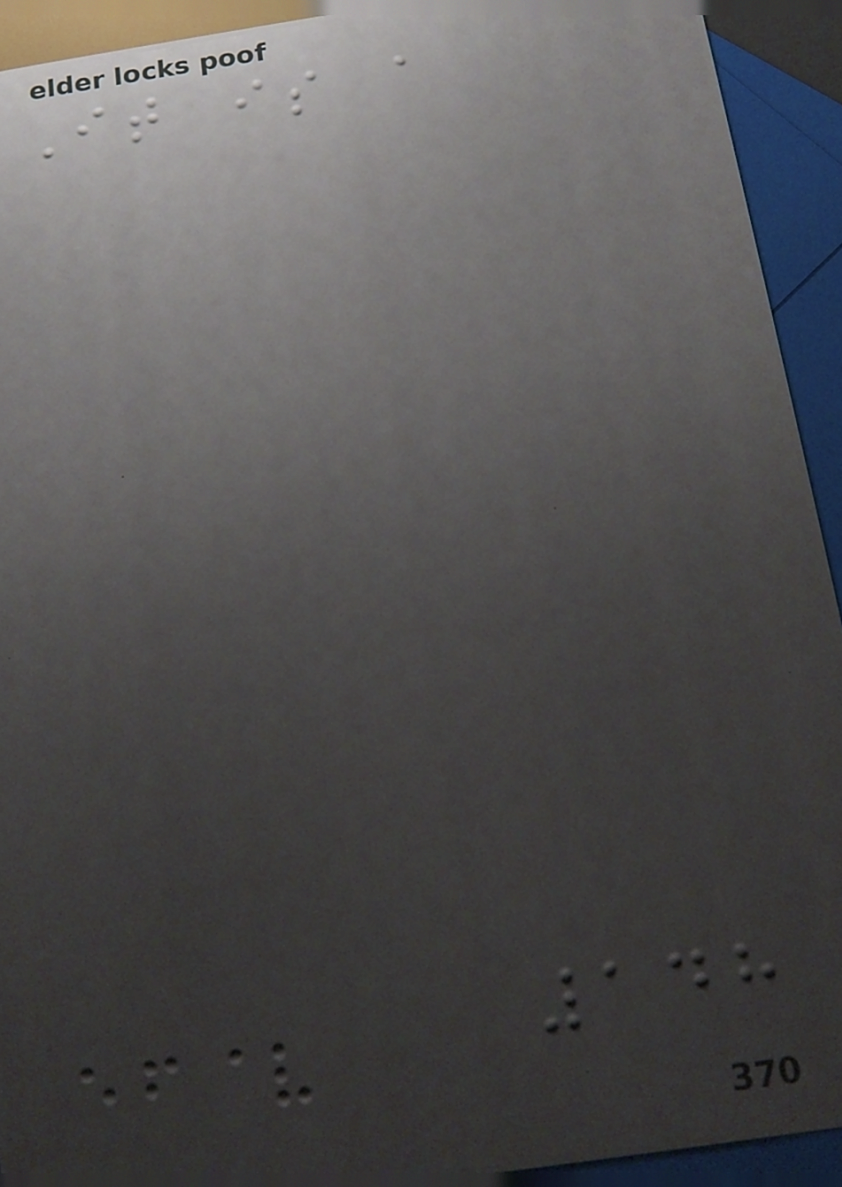It is a
148
